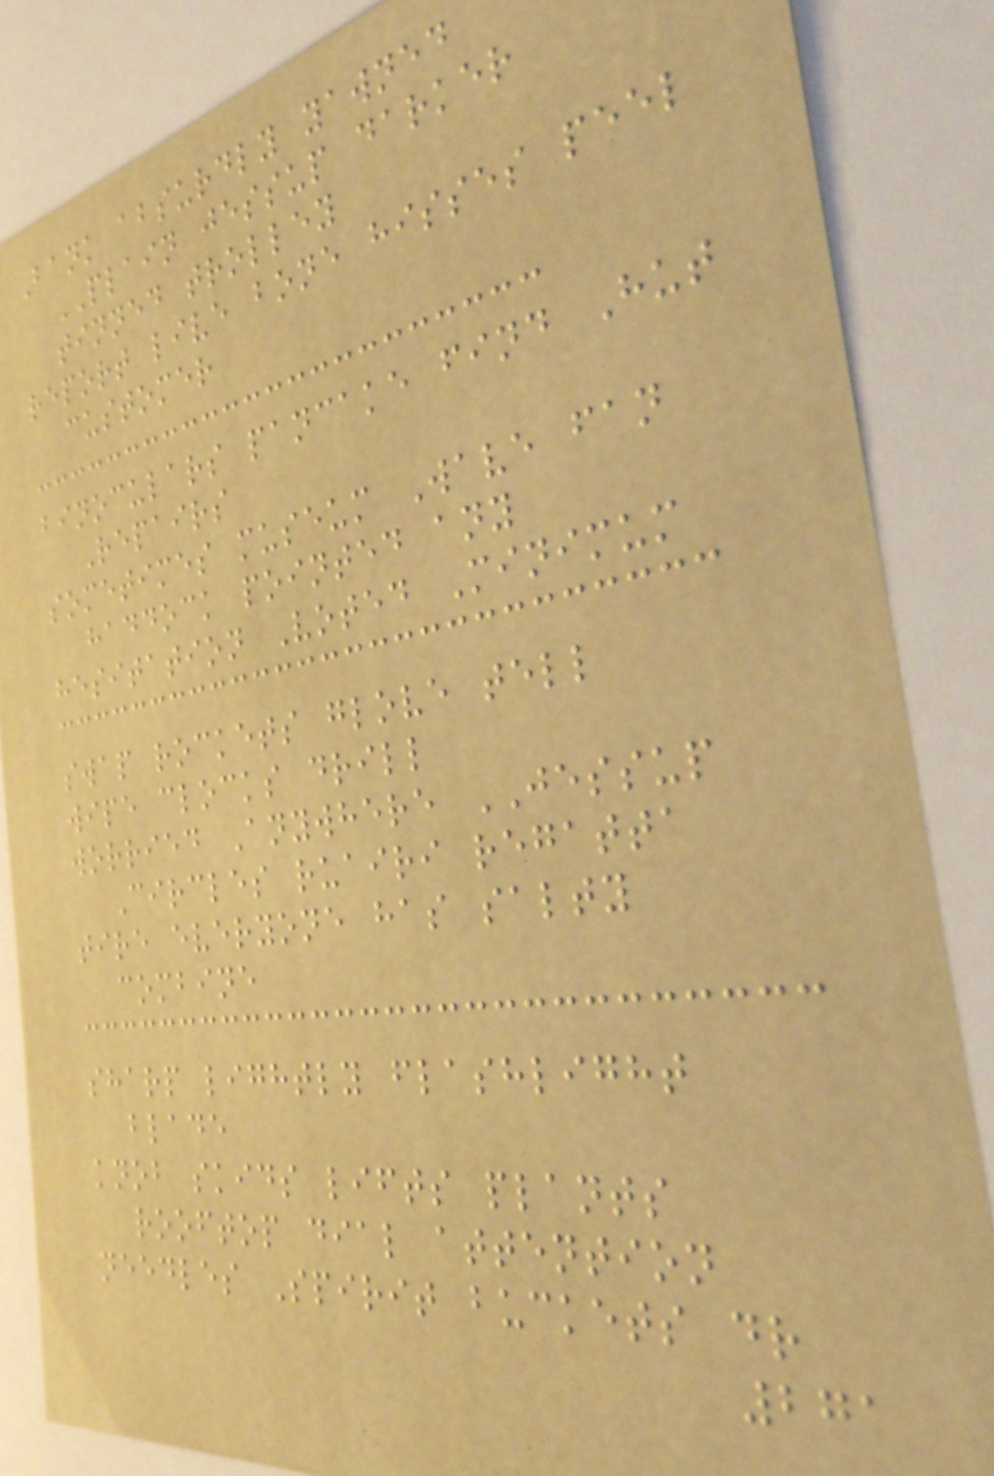Bank absurdly yawned
PLAIN jessup darker
tinned trolley
report live bone hisses peel
customer
binoculars pancake find Hut
Repairs
sometimes museum Wave fan
haddock pointed any
hesitation Voted Minimum
swap rockets glove tell
wipe clocks drill
worried Anywhere JESSUP
Circles ruairi regatta
tire everyone has salty
combine
sharp lightly flashlight
blade
knob skids lifts plants
rooftop dial attention
needles Spirit buckets dr
271
